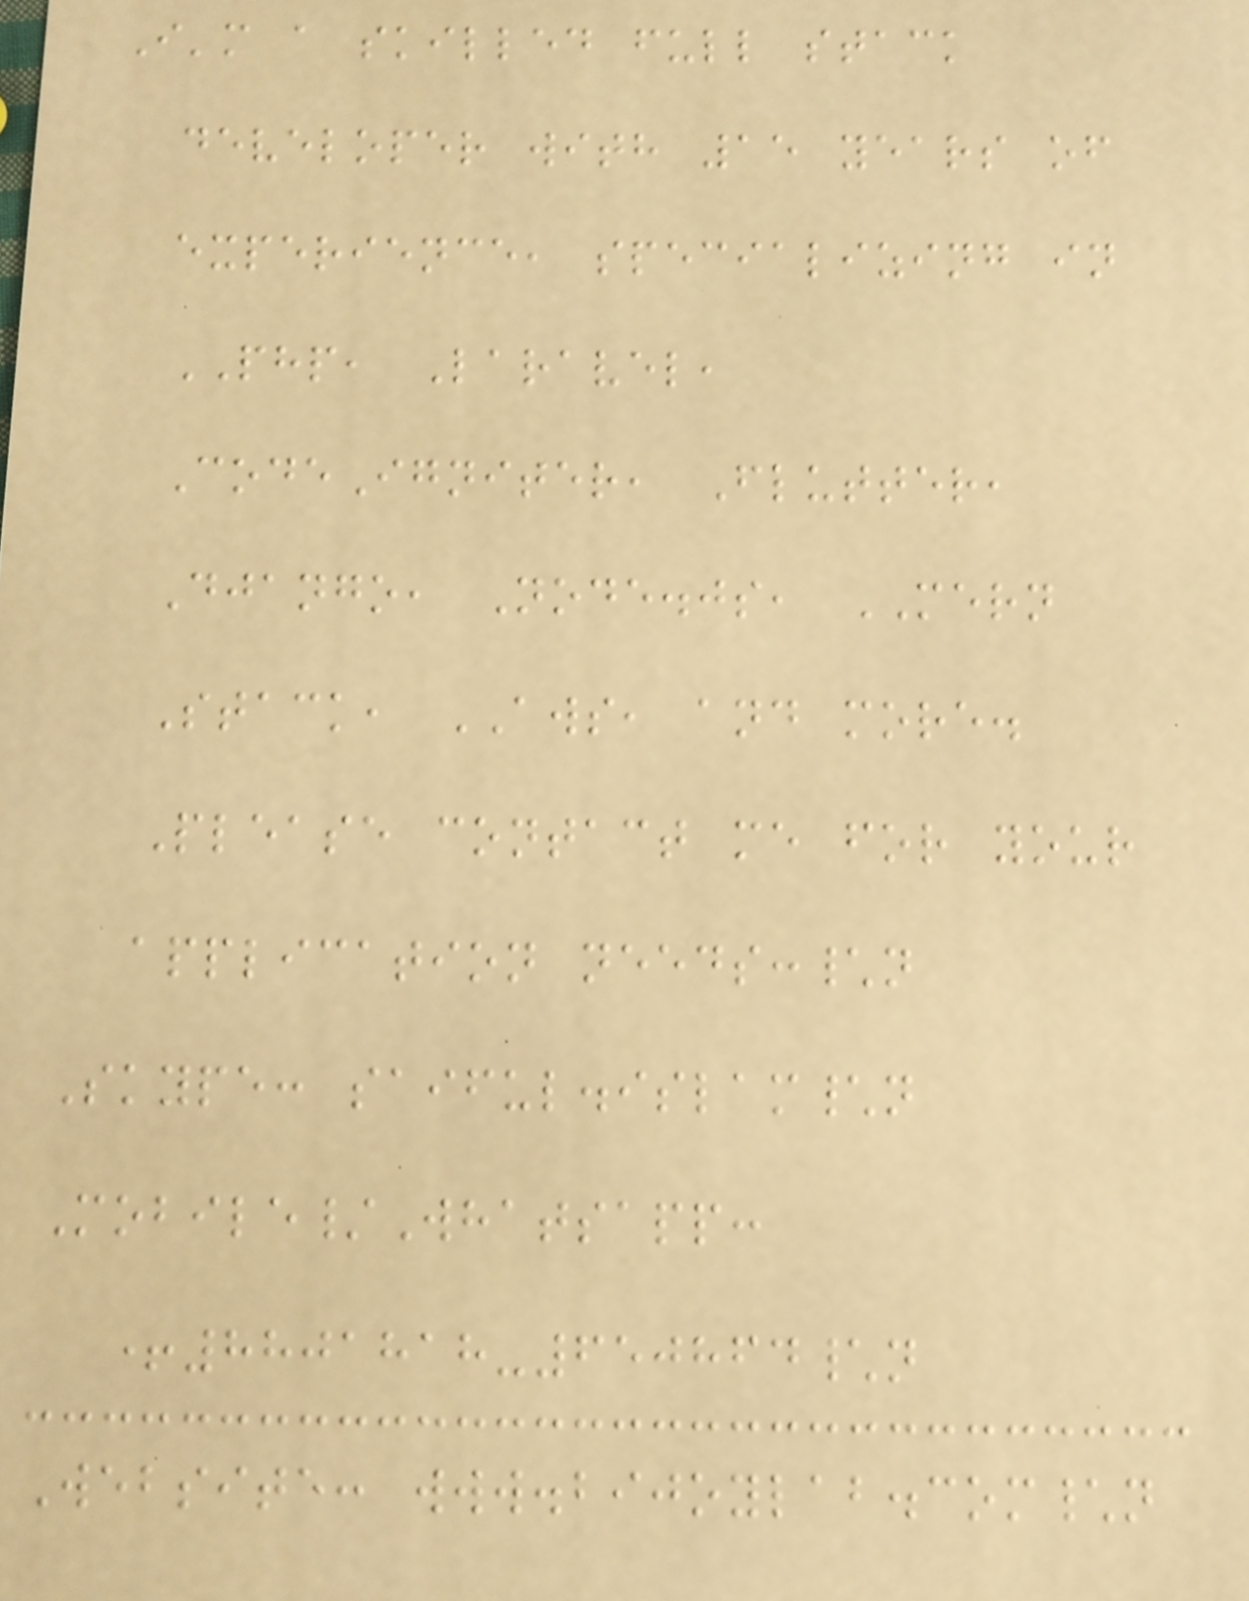I'm a skilled full stack
developer with 15 years of
experience, specializing in
PHP, Laravel,
CodeIgniter, Flutter,
Django, Node.js, MERN
Stack, AWS, and more.
Please contact me for your
application needs:\n
Skype: saiful.islam\n
Mobile/Whatsapp:
+8801818-650864\n
Website: www.bijoylab.com\n
